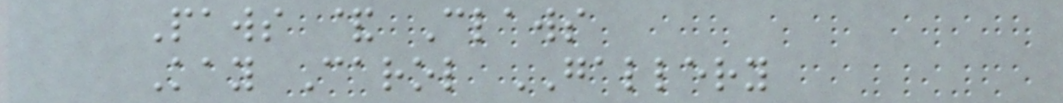Paws & Claws
Kay Carol GALLERY
